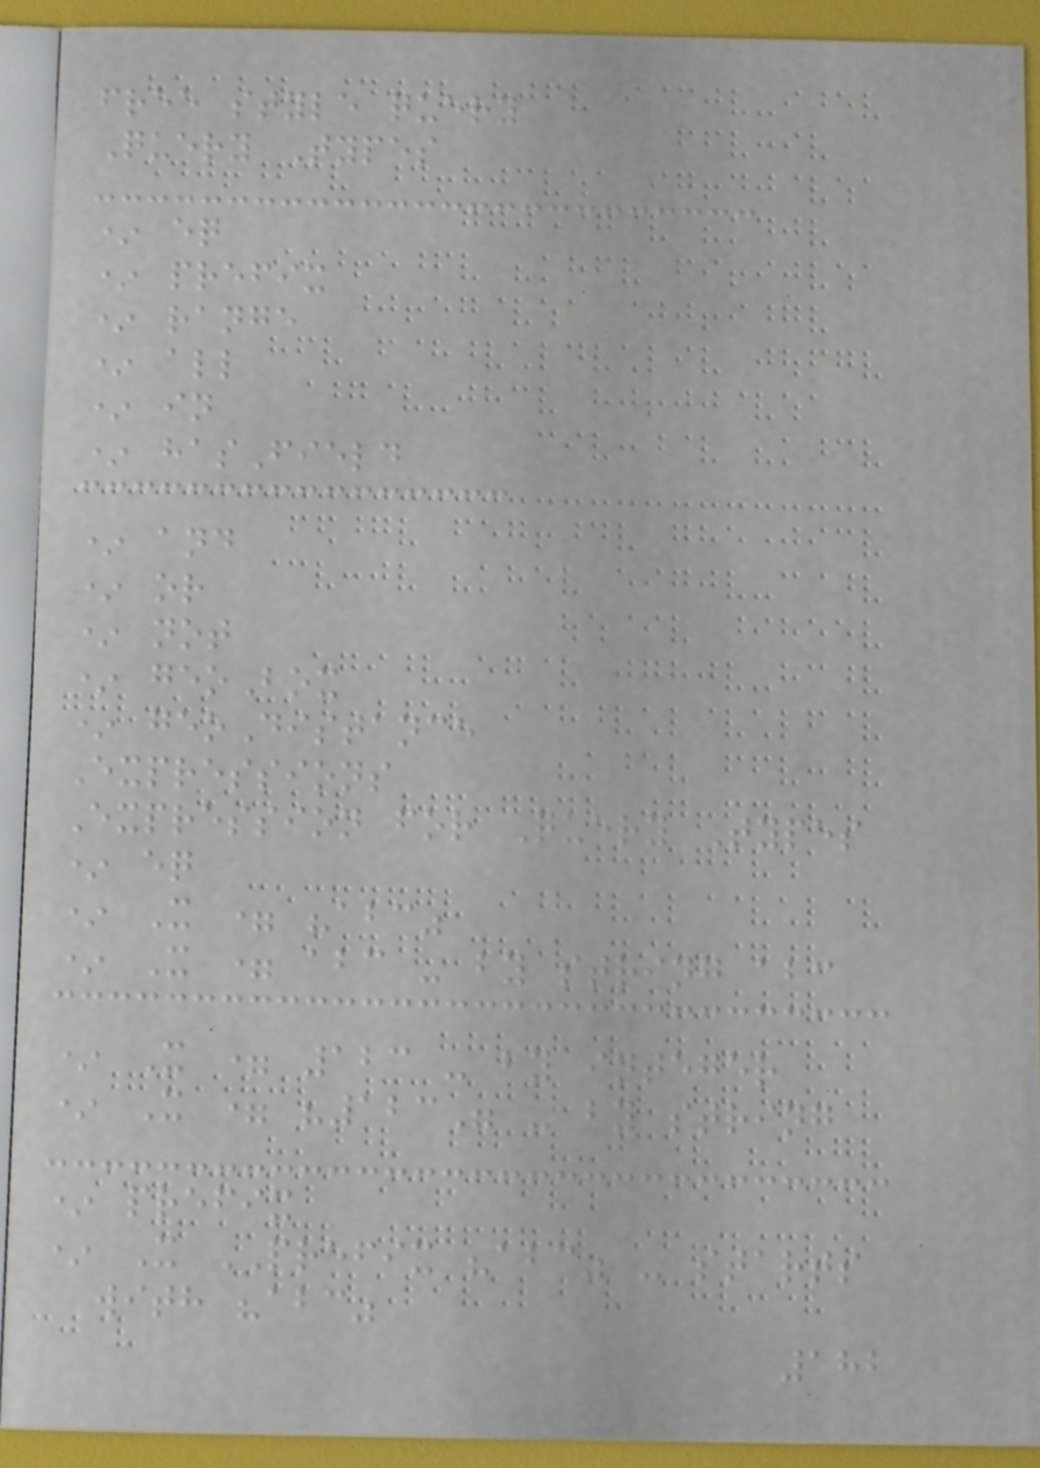free style query
Query Types
* eq
* prefix
* range
* all
* in
* hasField
* and
* or
* not
* geoBox
* geoDistance
Expressions
Expression for Query Types
* eq
* X = "abc"
* X = abc - by string abc
* X = 123 - by integer
* X = "123" - by string
* prefix
* X PREFIX "abc" - starts
with "abc"
182
